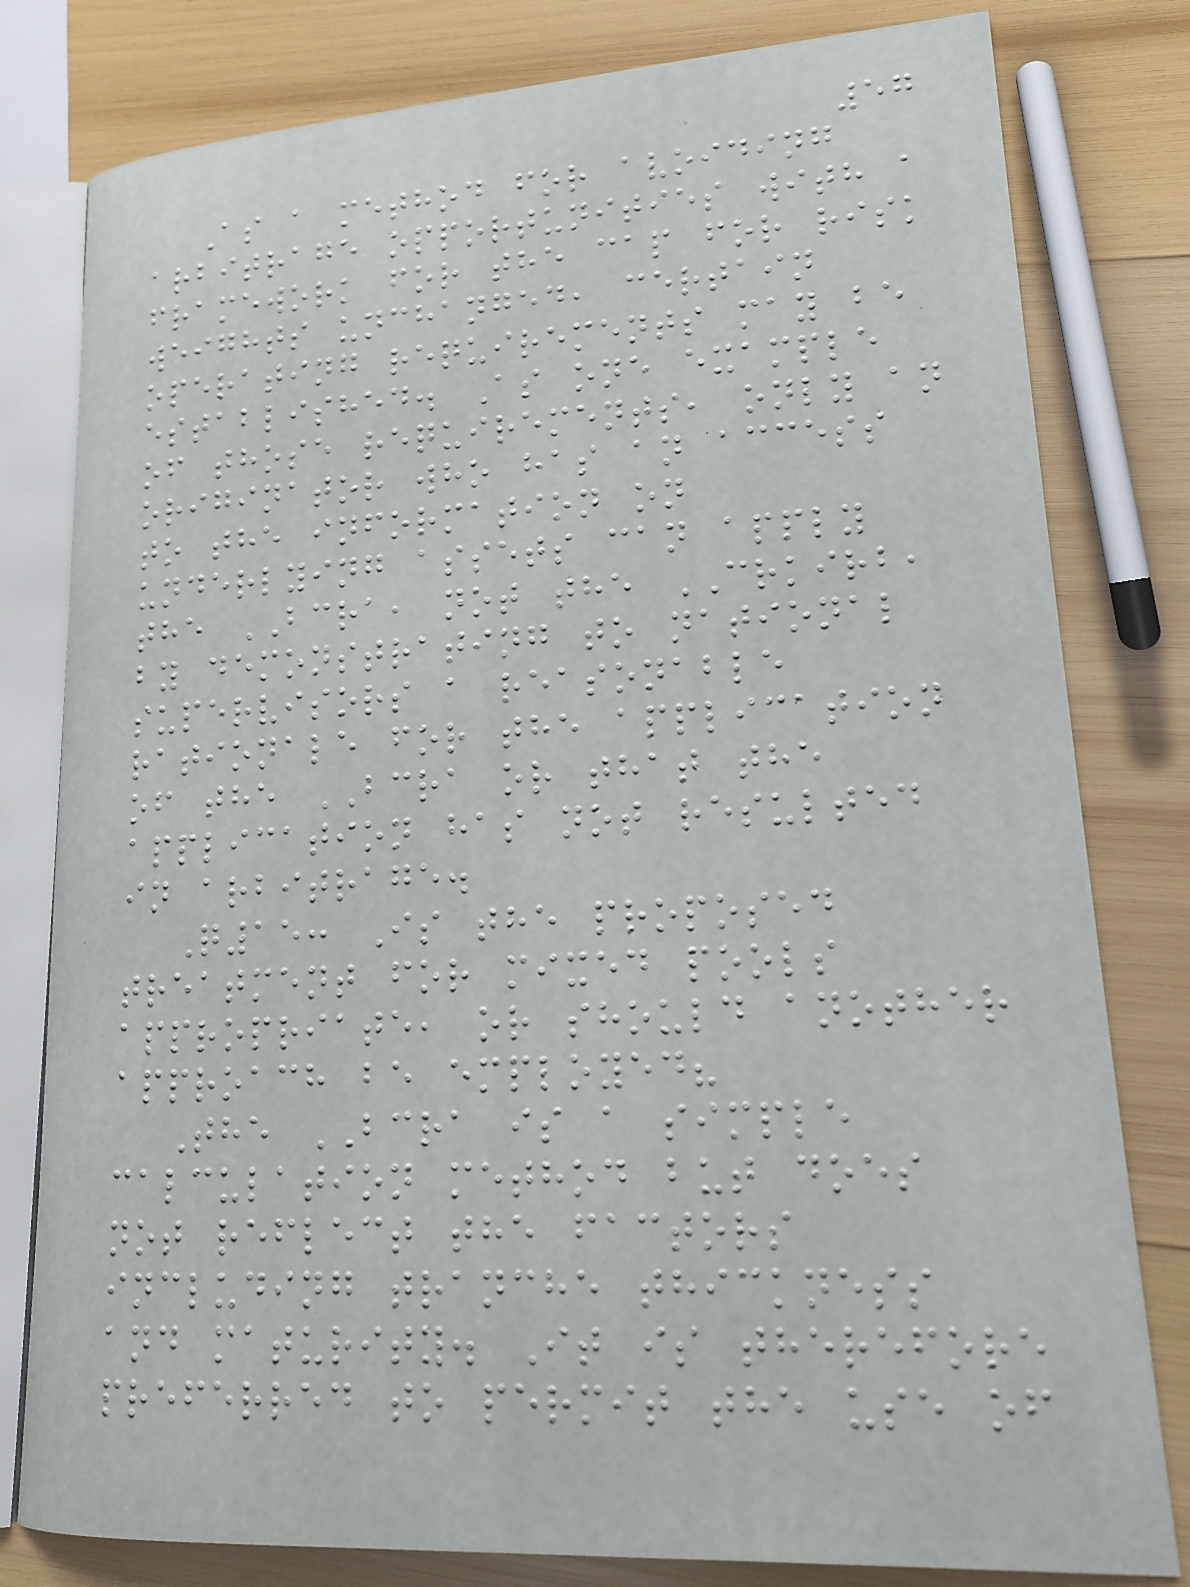57
As a method for avoiding
arbitrage opportunities with a
framework for the cap for risk
weights unchanged, certain
operating requirements may be
established. As one example
of those requirements, only an
originator who has an access
to the information on
underlying assets can apply
the BCRA, not the CRKIRB,
by demonstrating to national
supervisors a reasonable
rationale for the application
of the BCRA or that the
application has not resulted
in arbitrage.
Q15: Is the proposed
treatment for mixed pools
appropriate, or should another
approach be employed?
The BCRA is a simple
calculation method but does
not reflect the factors
including tranche thickness
and maturity. It is therefore
preferred to permit the use of
